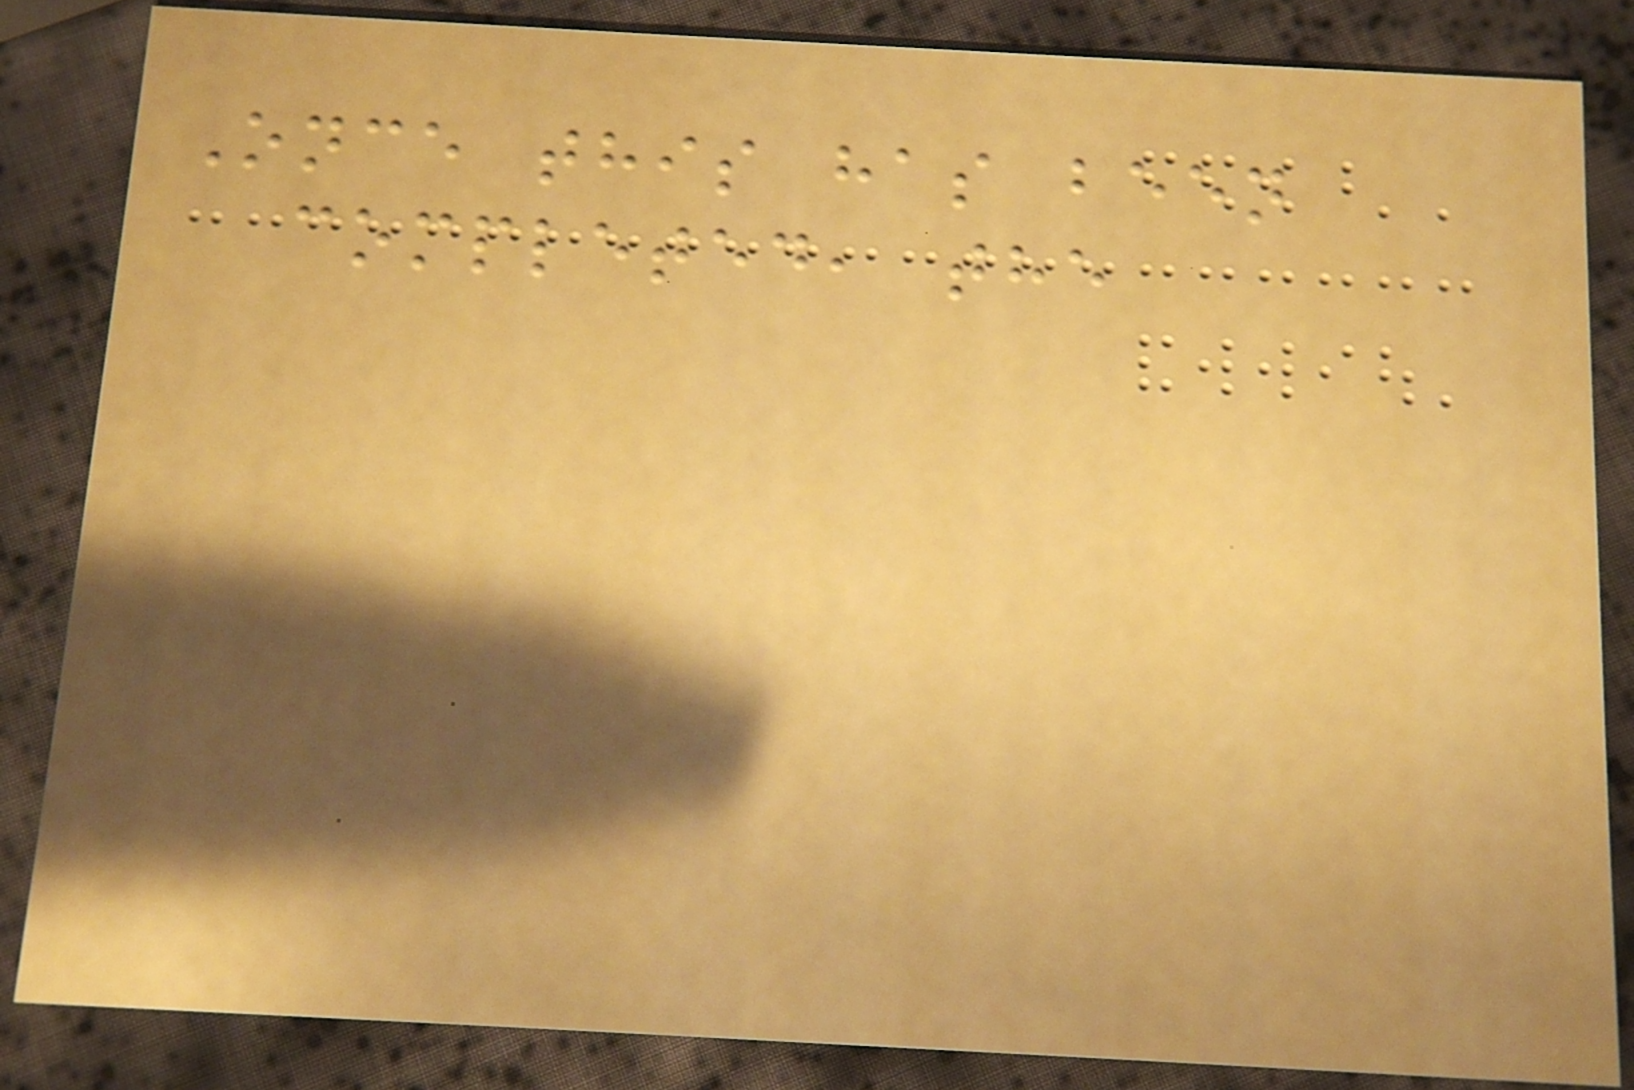Once this has been
completed, the
